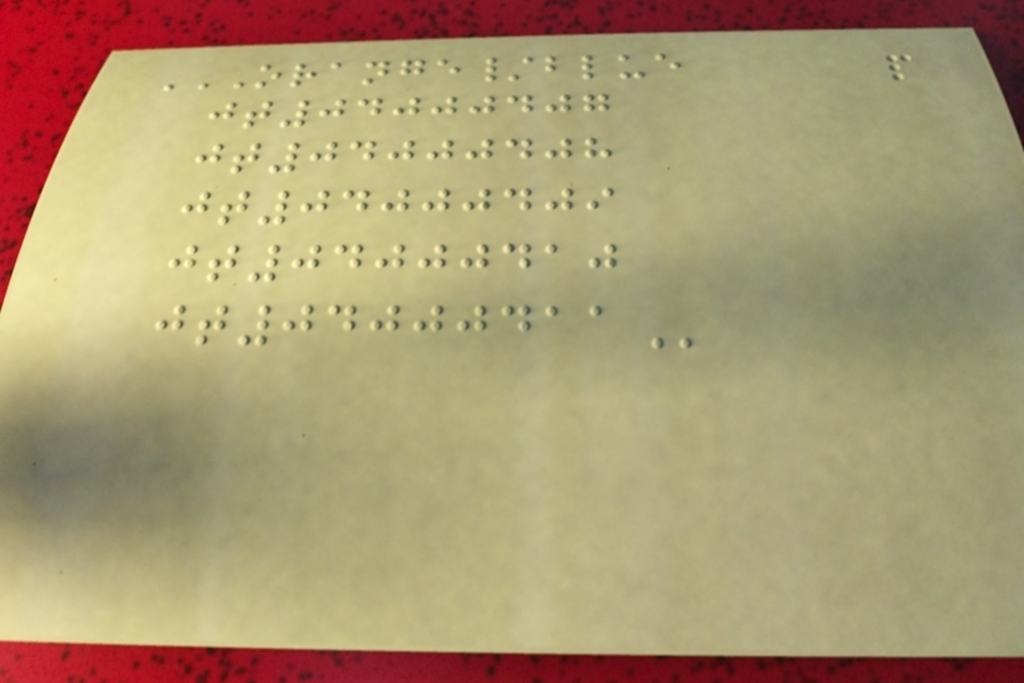ORANGE/BLUE
JT04000407
JT04000408
JT04000409
JT04000410
JT04000411
